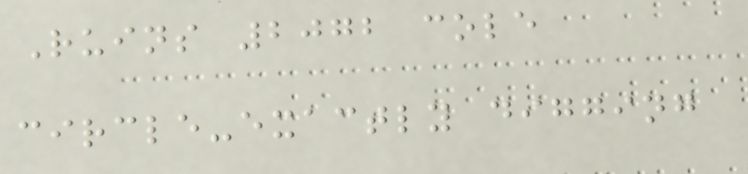Ruins 2072 cole
circle-exactly digging
